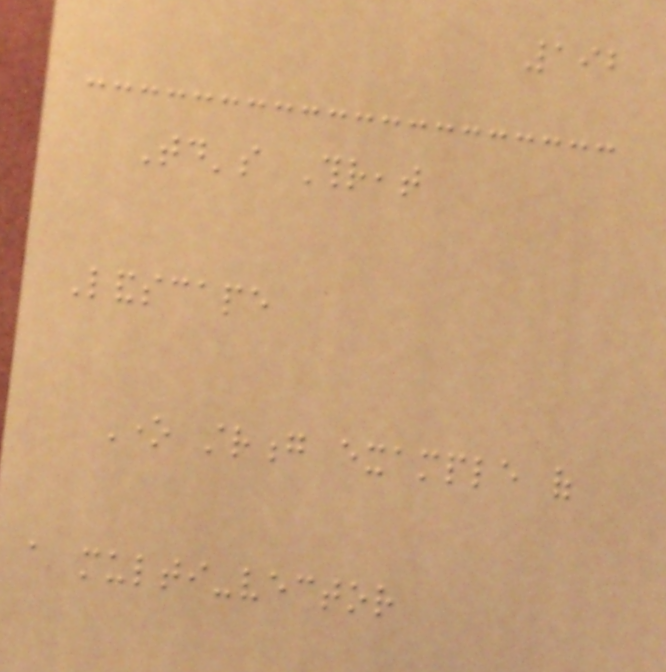192
Today's Threat
Landscape
One strong example of
a multi-vector
